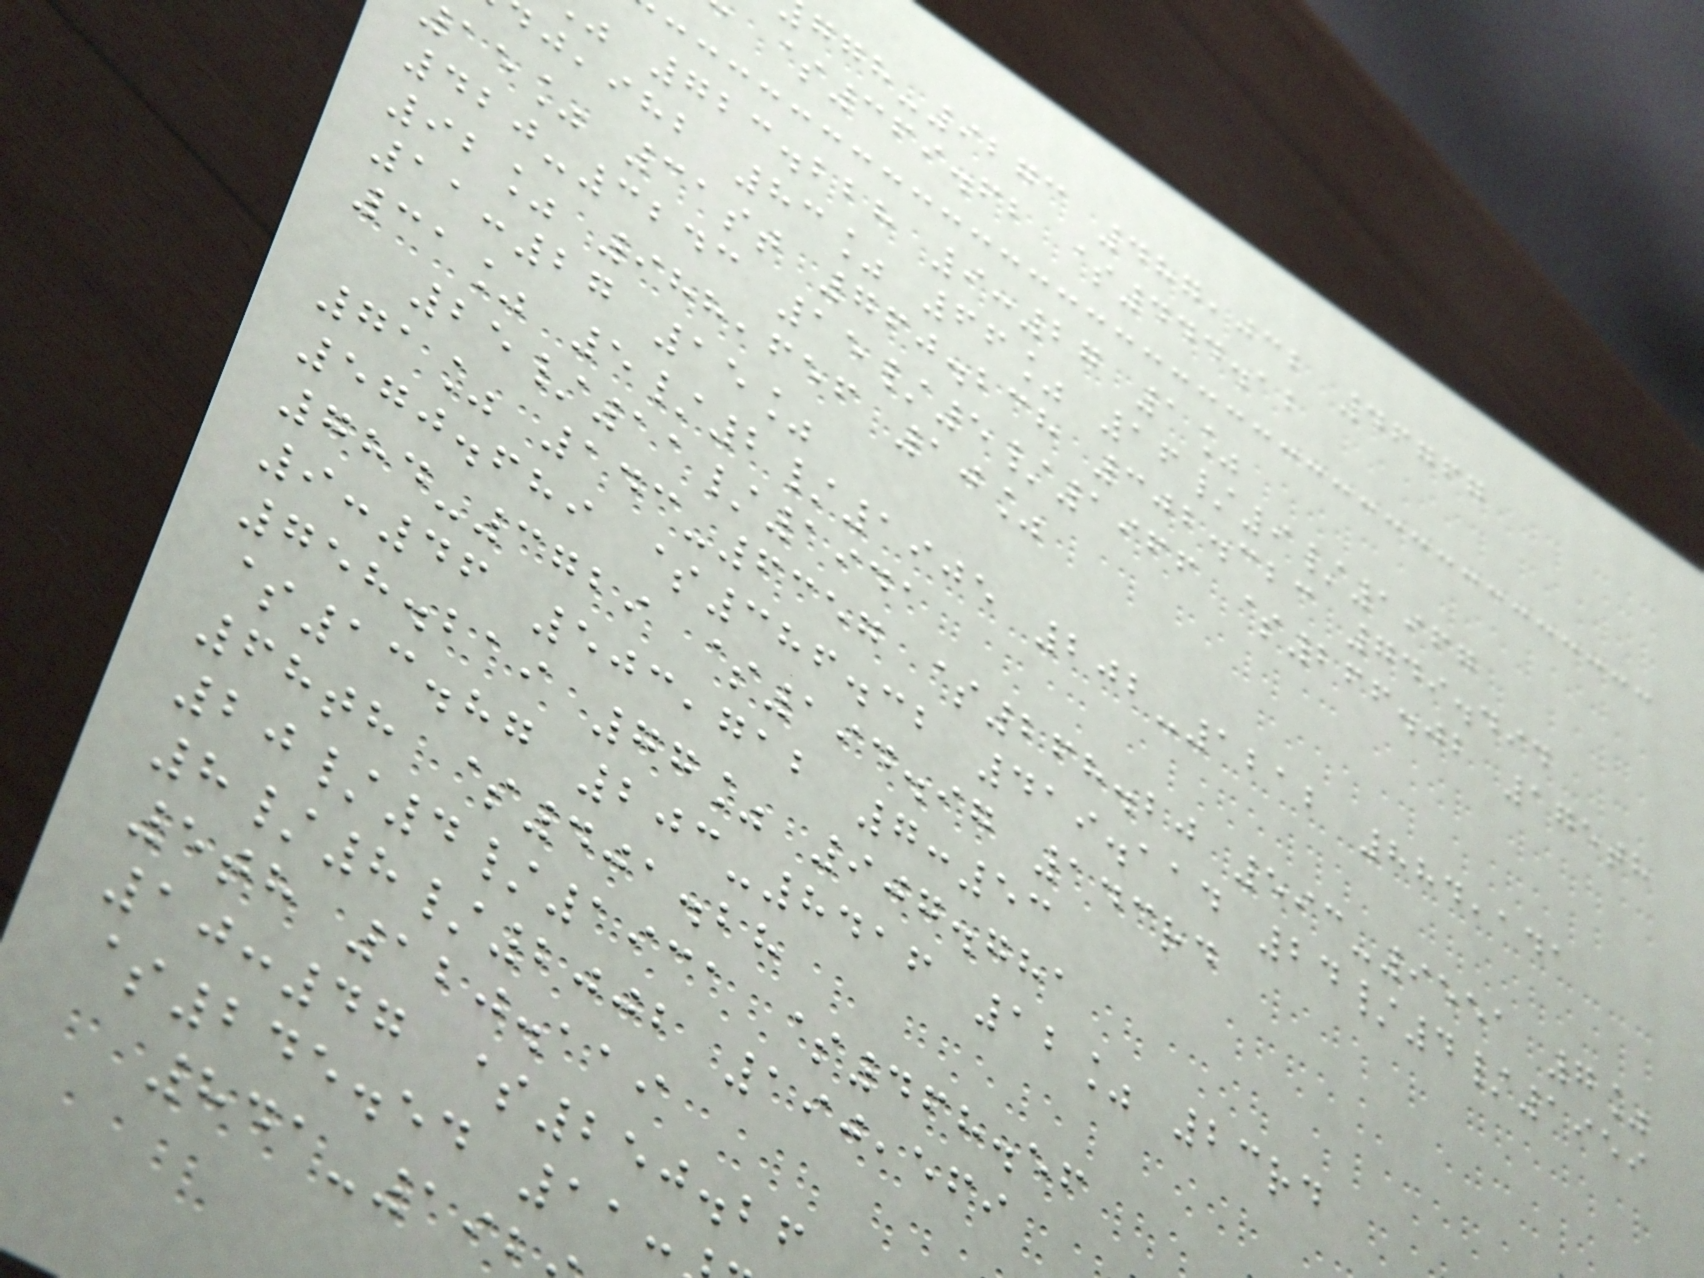-9273 487,032 46767
$369.62 $444.12
723.228 9:27 1%
,ihb 83% 66% 16/9/1967
ae% 31st 760.238 302.323 749.494
420-3243 15/5/1966 $266.02 175th
92% 988,656 10%
11:27 15%
31% 5/2/1905 202-1212 884,141
25/11/1941
71% 143-6357 $268.20 593-9551 7%
570.689 $386.32 419.114 24/4/1959
784-3729 $194.97 143rd
9:46 503,712 7:53
758.219 77% 907.781
$13.87 203-8416 12% 23rd
68th $401.28
20/4/1931 $468.56
8/8/2002 190,569
5th 120.119
10:47 $250.26
$245.54 11:
841-19
